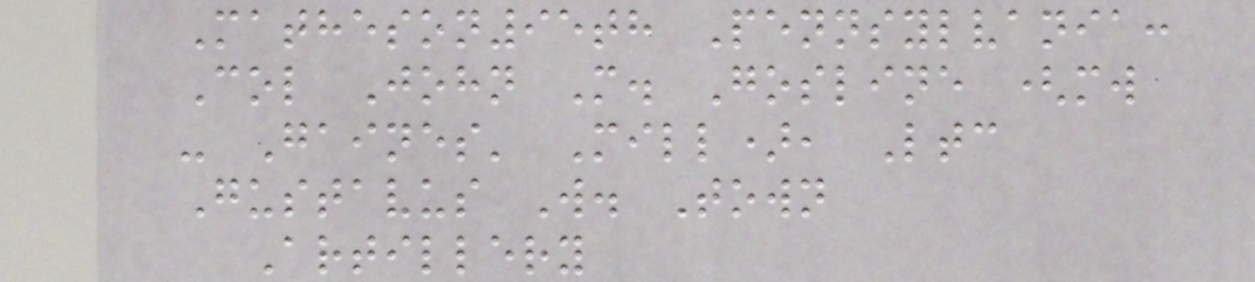Matheson95th Pennsylvania:
Col John M. Gosline (mw
- Gaines' Mill), Ltc
Gustavus W. Town
Artillery
